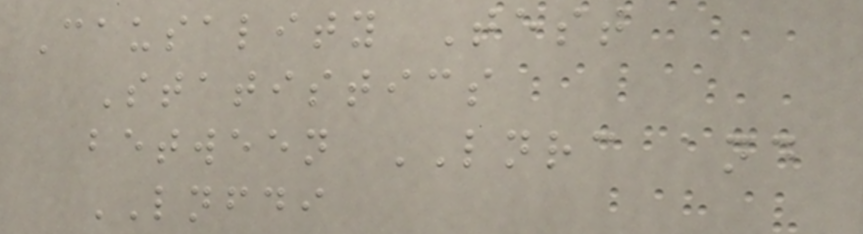Causality Test
Statistics
between LNRC and
LNFDI
